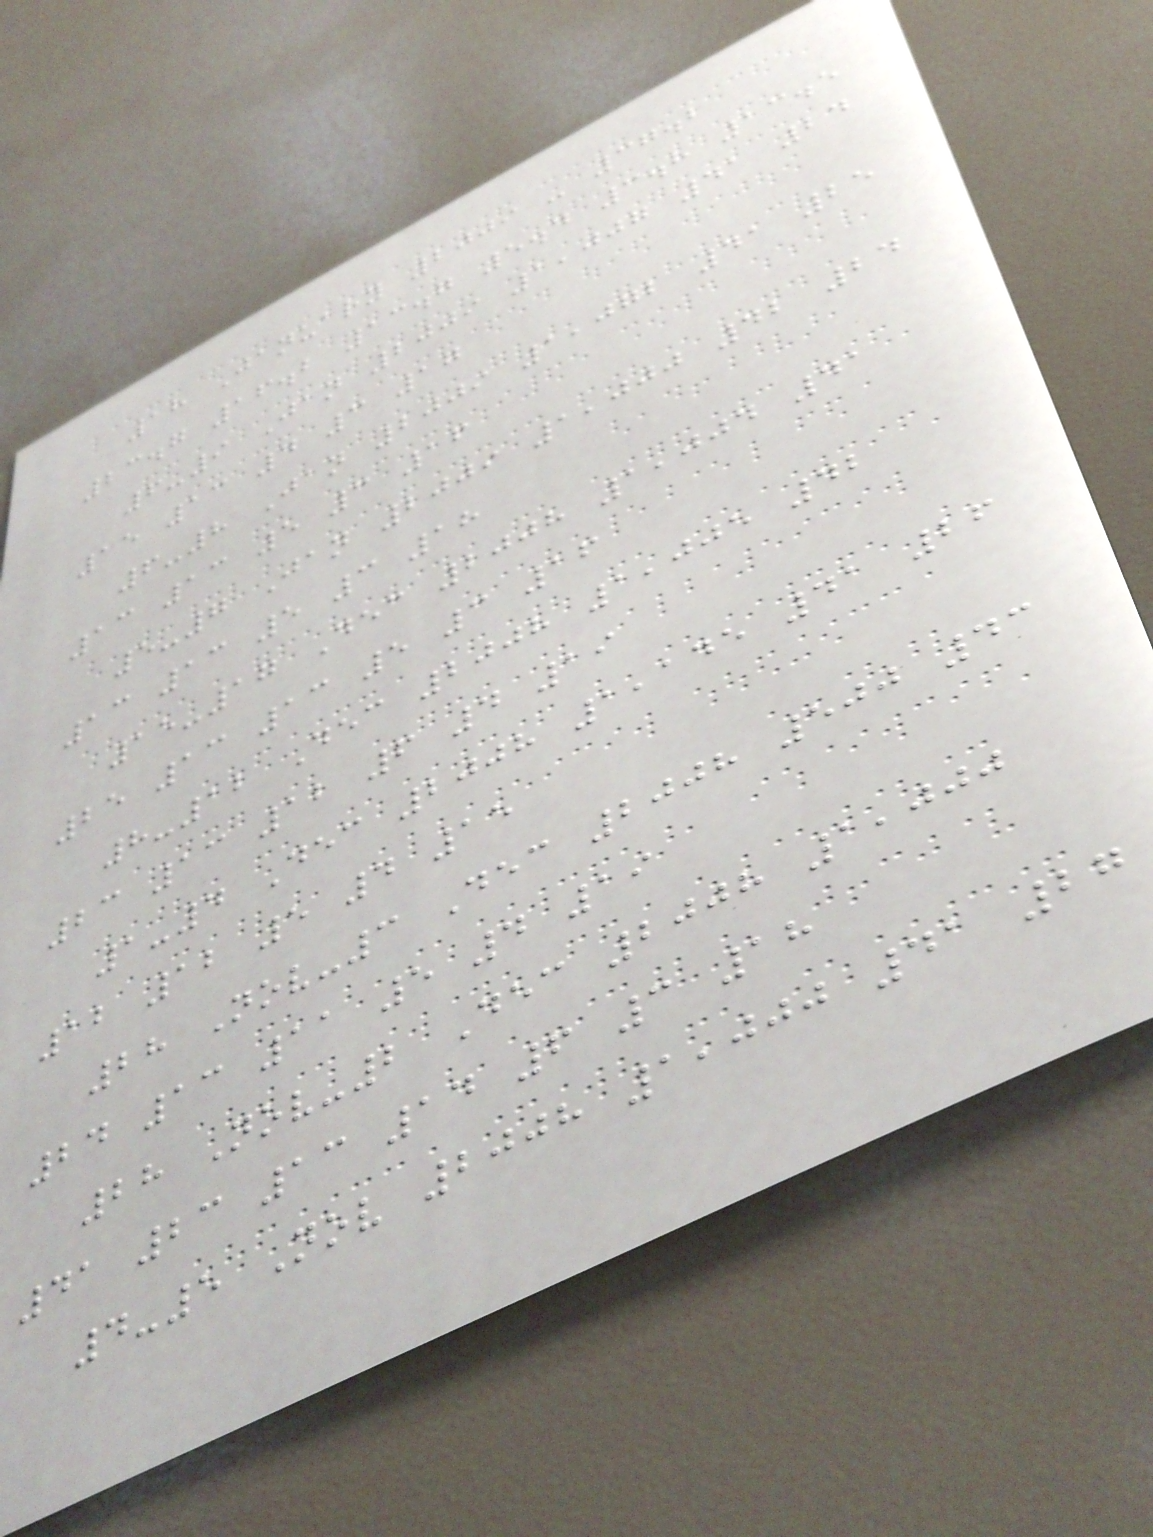18 January 2009 - 37.2
23.7 16.2 13.7 5.4 3.8 13.5
6-9 Jan 2009 1,007 41 24
15 13 4 3 17
6-8 Jan 2009 1,072 41 25
13 13 5 3 16
5-7 Jan 2009 1,000 42 24
13 13 5 3 18
15-17 Dec 2008 1,004 41
25 13 13 5 3 16
8-12 Dec 2008 1,005 42
23 13 12 6 4 19
1-4 Dec 2008 1,145 41 26
12 12 5 4 15
28 Nov-3 Dec 2008 500 43
24 13 11 5 4 19
28 Nov-2 Dec 2008 1,000
41 23 13 14 6 3 18
4-5 Nov 2008 1,000 41 27
